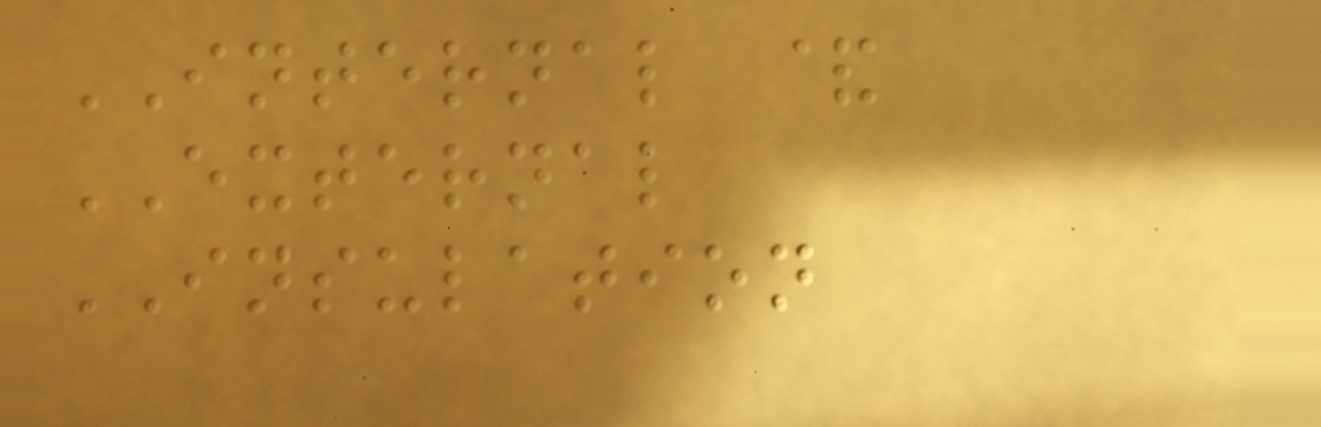INTERNAL &
EXTERNAL
INSULATION
